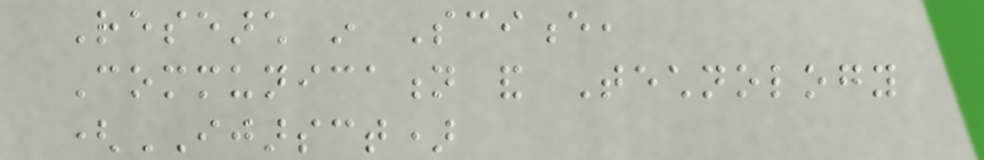Research in Science,
Communication and Technology
(IJARSCT)
